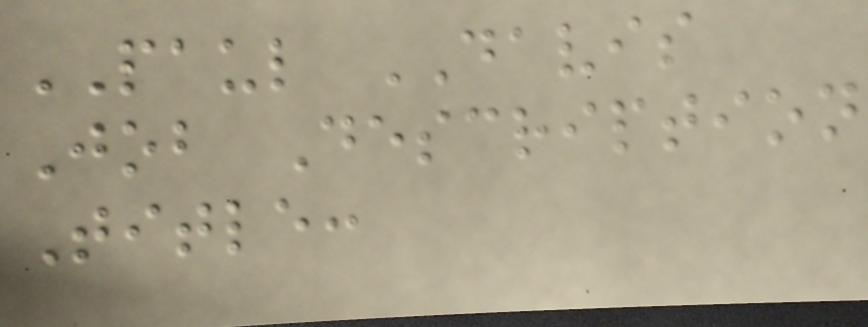PAUL DAVIS
Job Description
Title:
